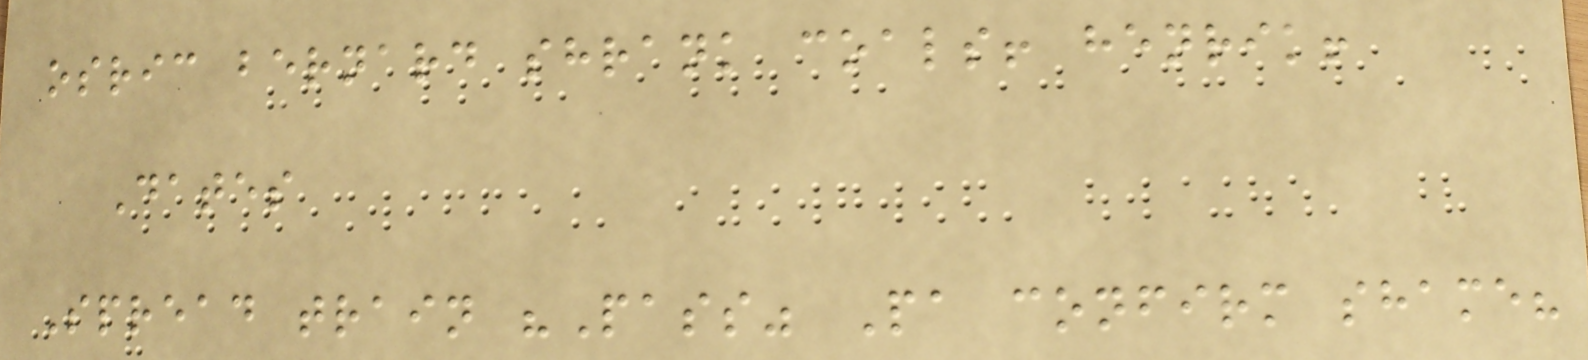osric bernard shrank coals! henrik!
Dates
Spread train "Pass" Pa confirm shame?
